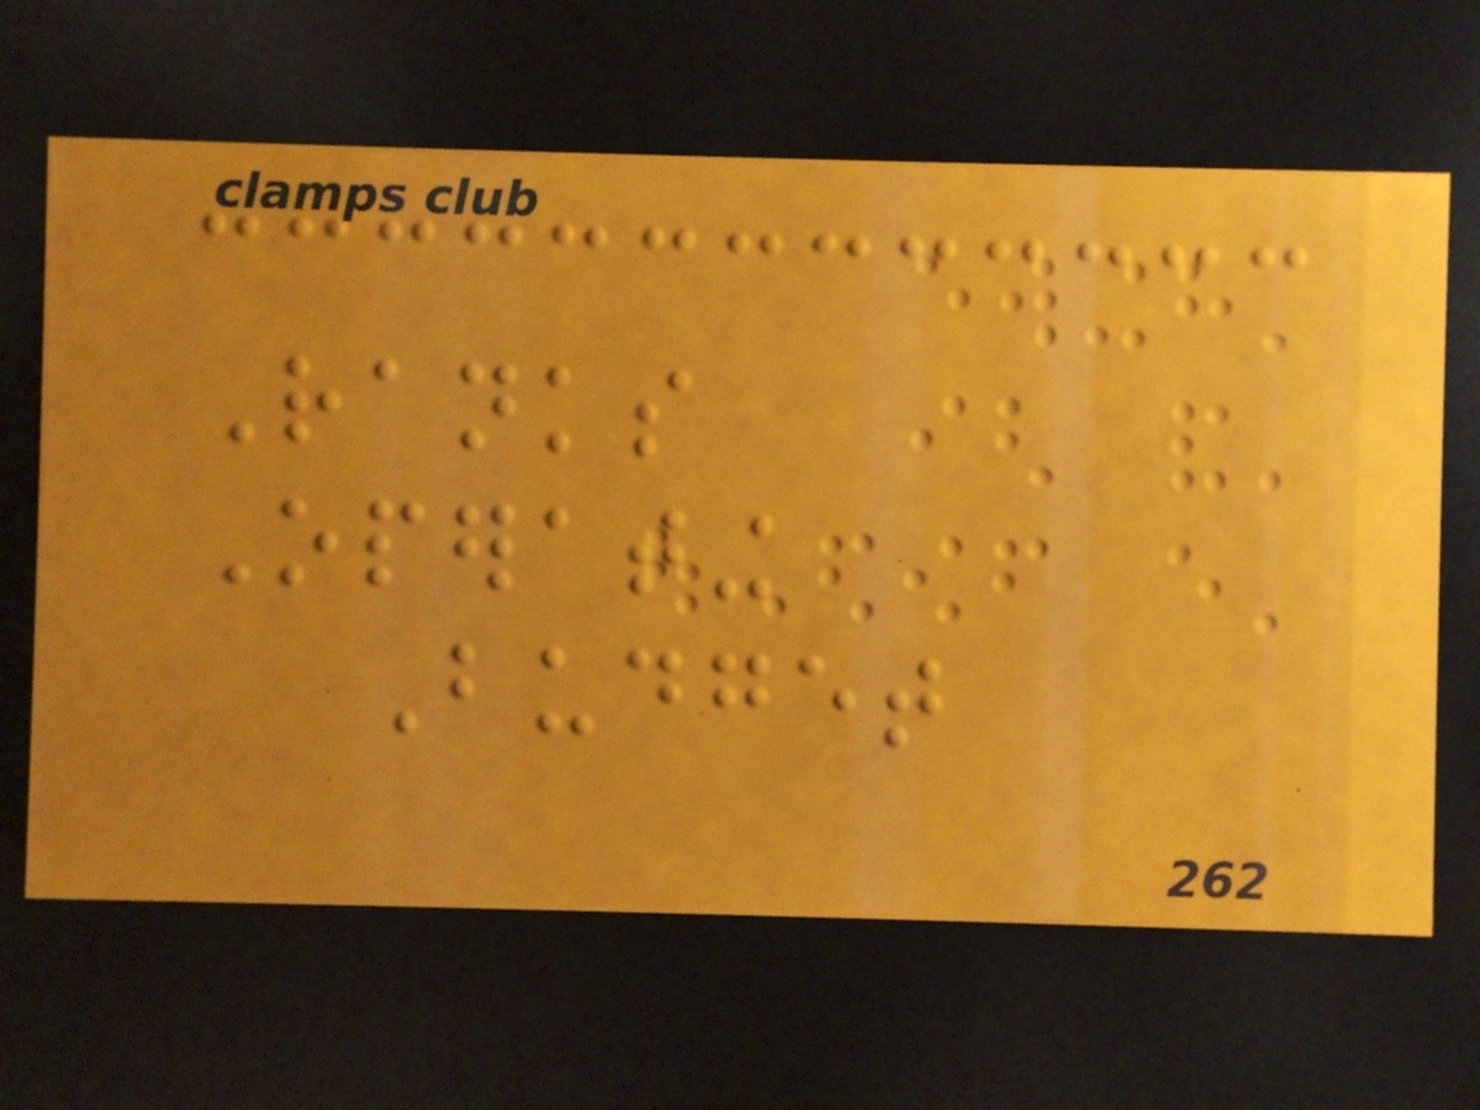Ranks
Operating
Budget
